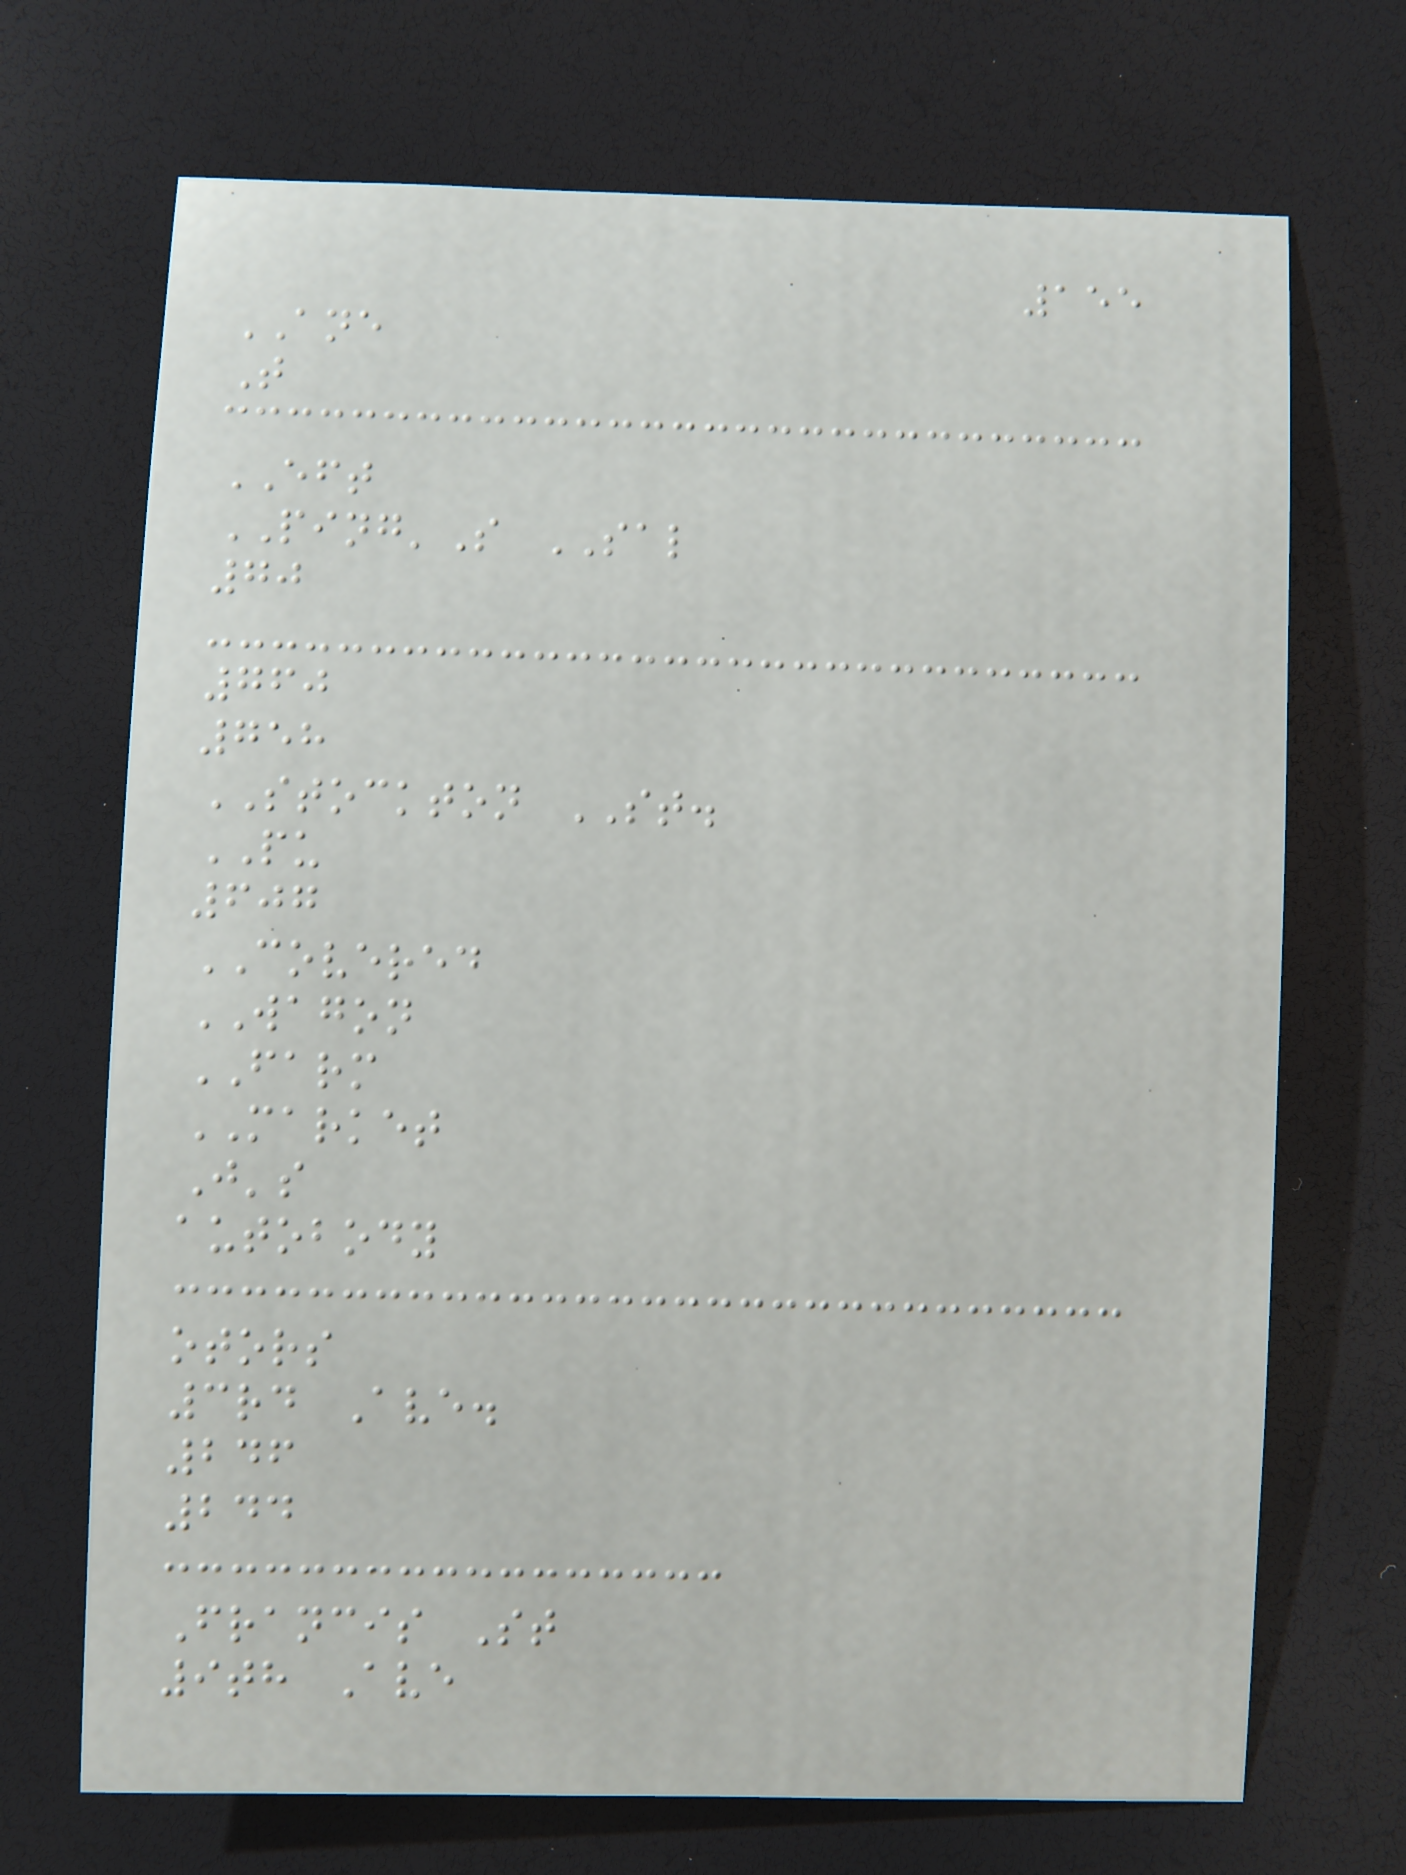155
ANE
T
EFT
PING'S SAL
70
760
758
STOCKTON ST.
PU
607
COVERED
WAGON
FARM
MARKET
J's
autobody
otors
3rd Ave.
246
244
Francis St
9th Ave
